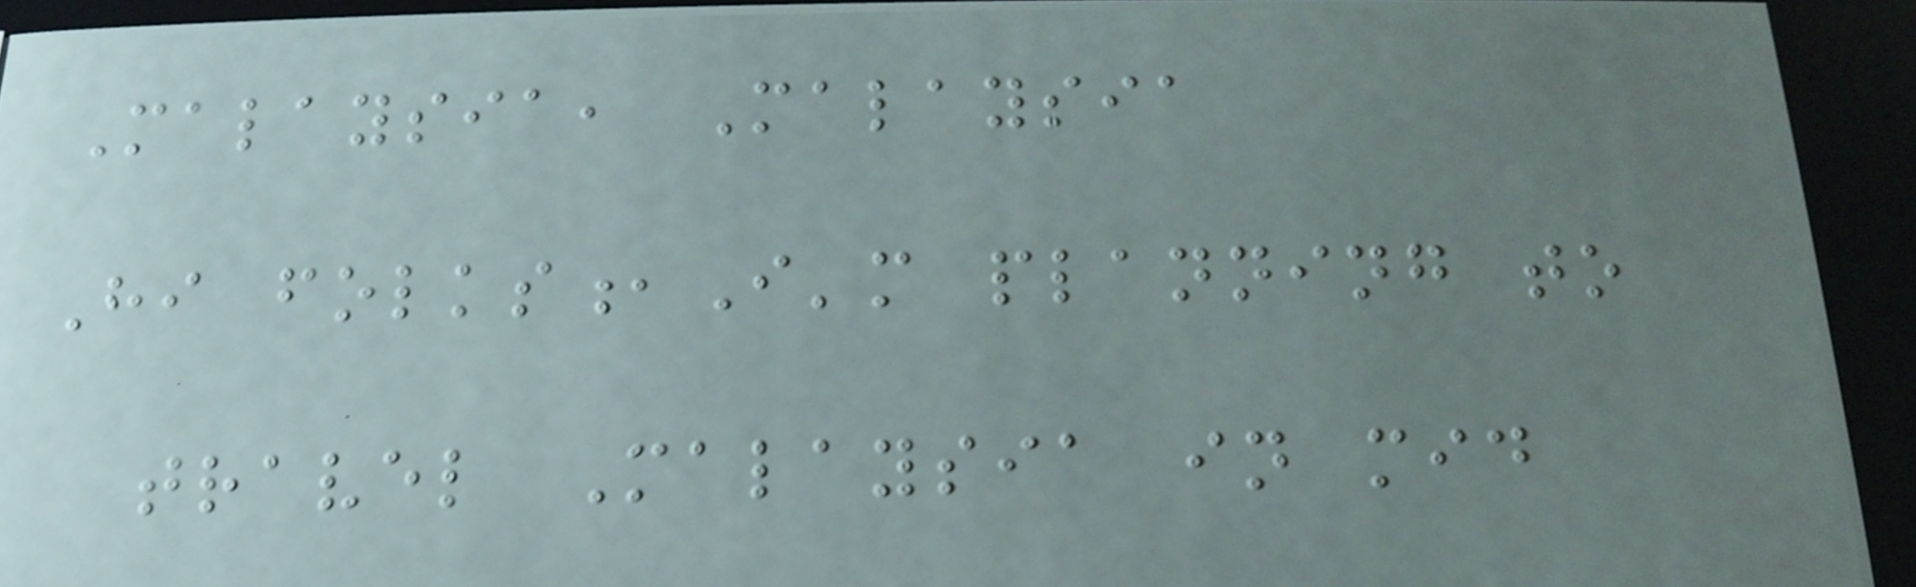Malaysia, Malaysia
Hi folks,I'm planning to
travel Malaysia in mid
